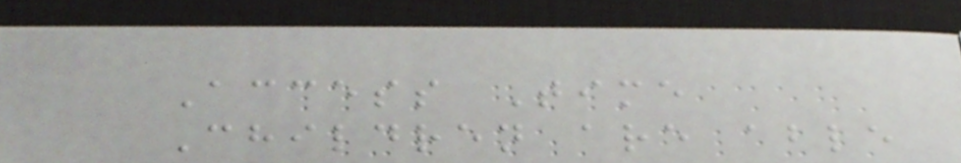Access Time
Children are able
